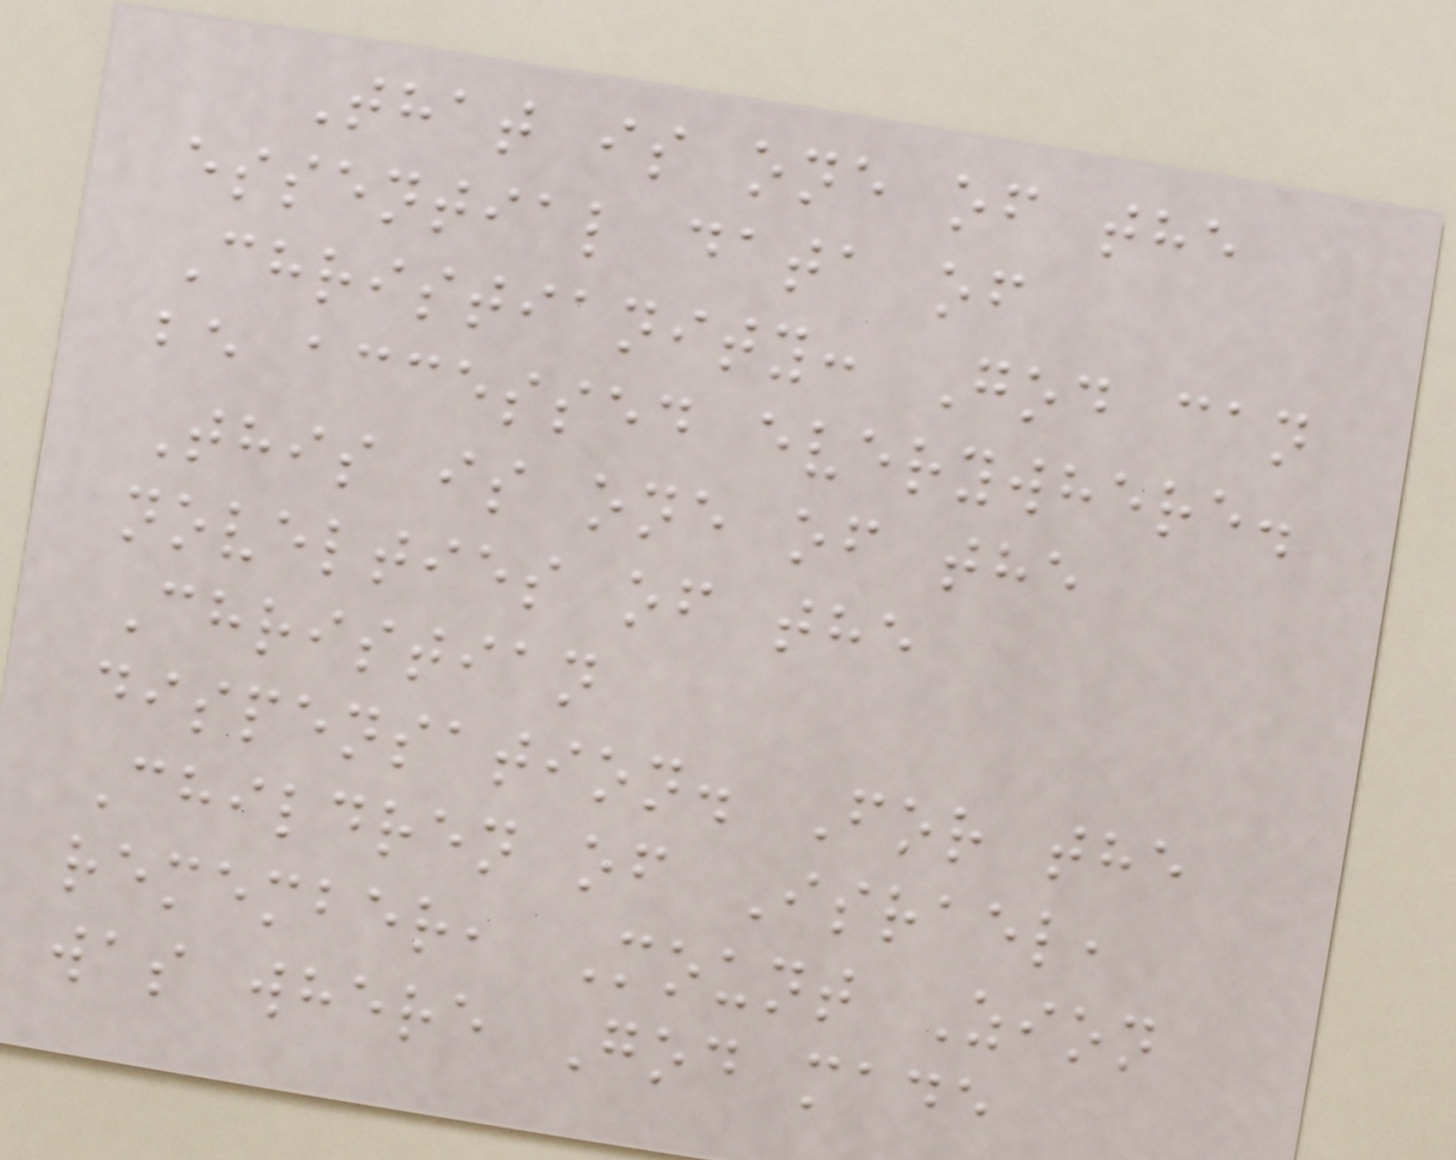That is one of the
essential data of
Christianity: God can
be accessed everywhere.
This is one of the
novelties of the
Christian
dispensation. For the
Children of Israel,
remember, Mount Zion
was where God made
